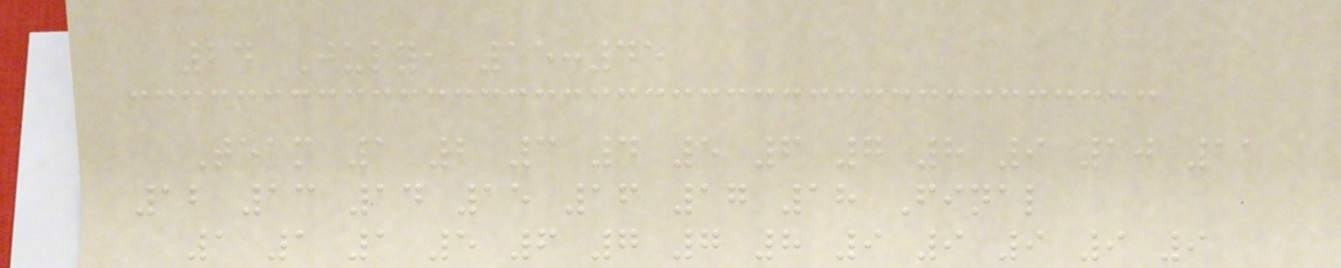24 July, 15:45
Team 1 2 3 4 5 6 7 8 9 10 11
12 13 14 15 16 17 18 Final
1 1 1 5 6 7 7 8 9 9 9 9 9
